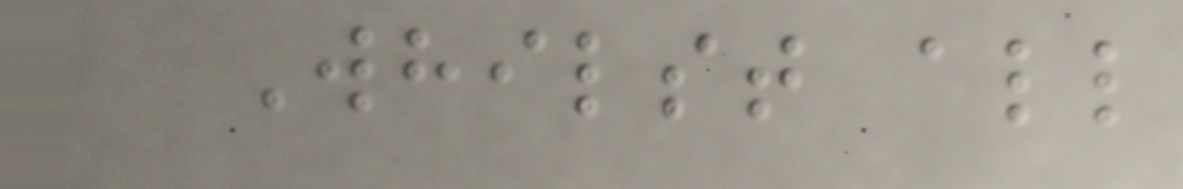Whilst all
